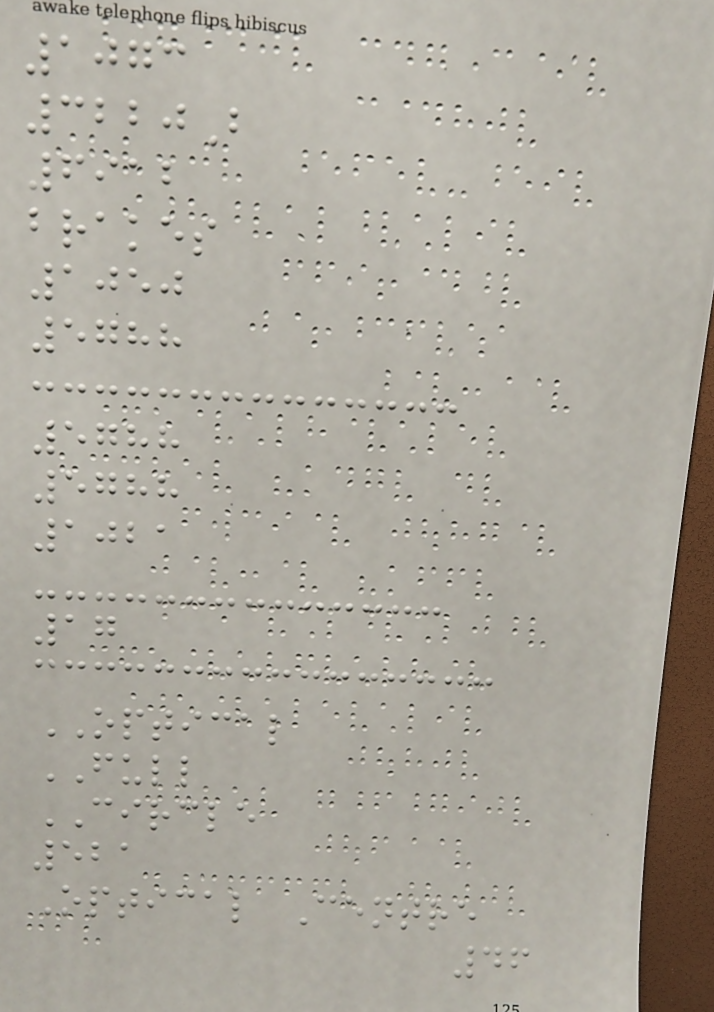1073
3220B
6912
brakes
1050
5788
5788
5788
1021
17
OPTICAL
FULL
CIRCLE
521
Optical Centre
46
